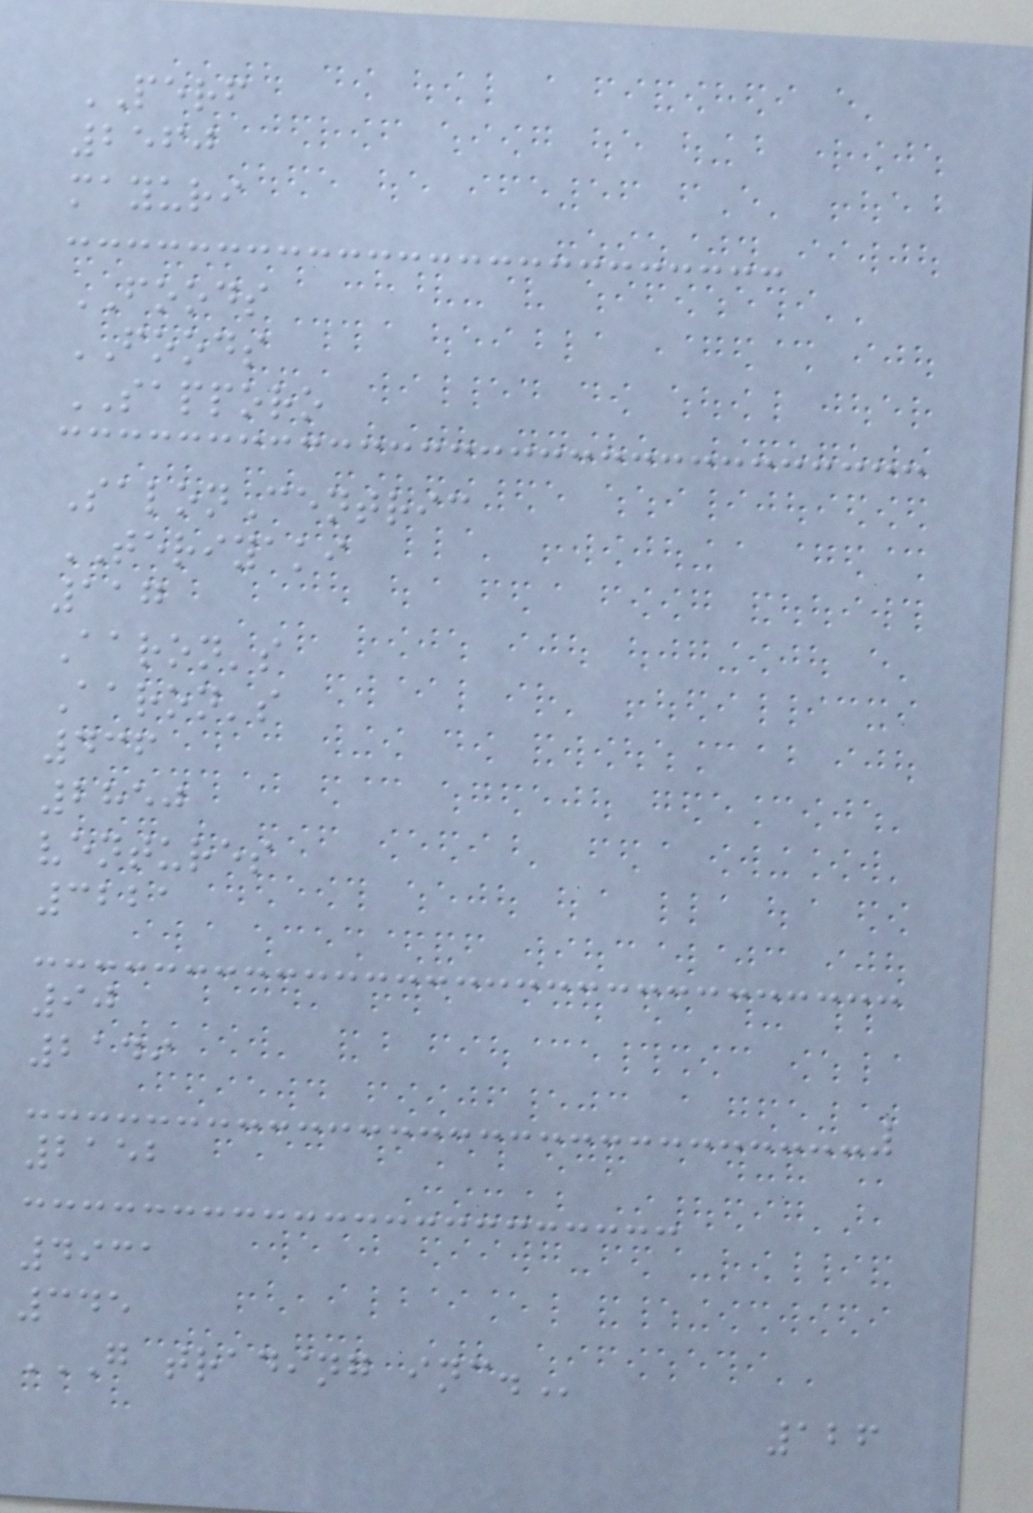PERF
2560
mayuri
FOODS
FOODS
SAPPORO
SalonCentric
TERIYAKI
117
Aaron's
Aaron's
436
2850
ventures
3221
90
2149
2152
4931
345
G TRADING INC.
126
